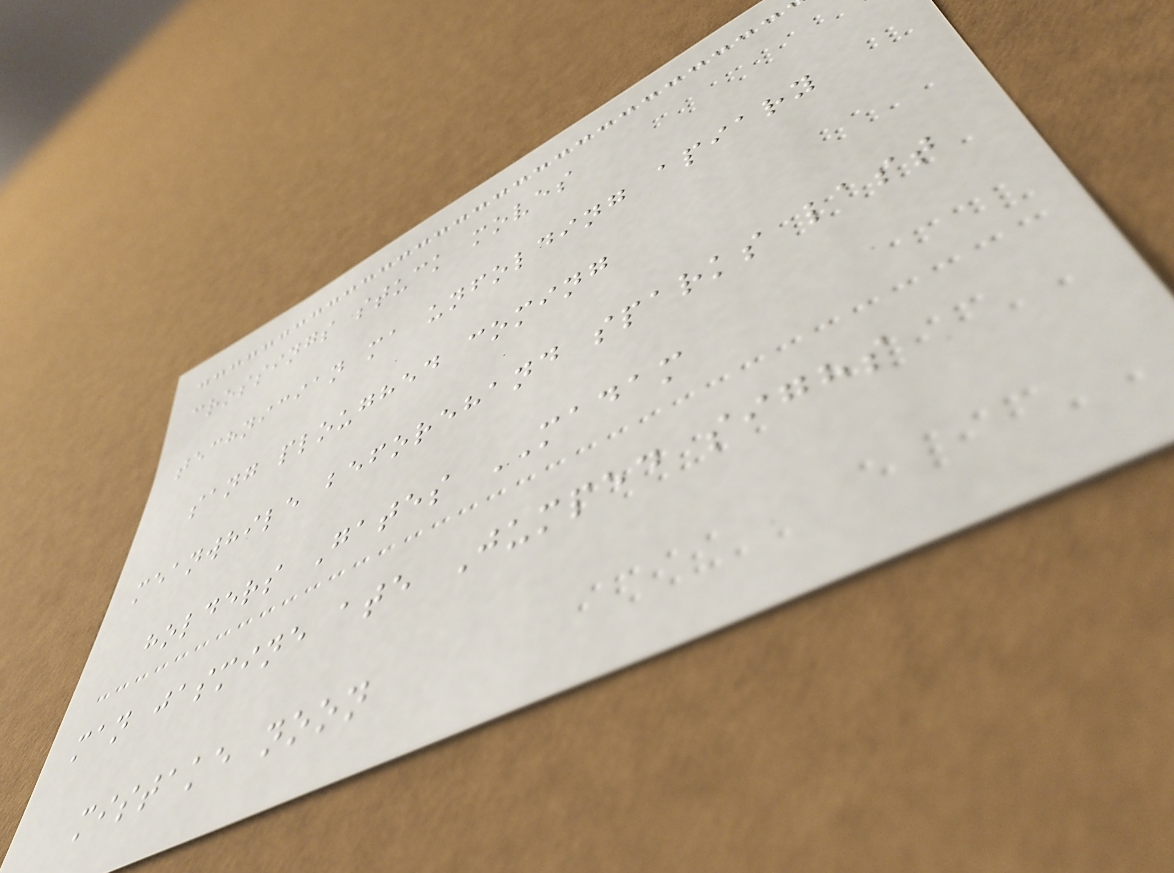crossings stuck moves
technician ma unfolding apiary
sang ploughed coming
meanwhile beforehand sparks last
holders Gates MADAM
man jasmine ate Jumped sighs
mistake noon
